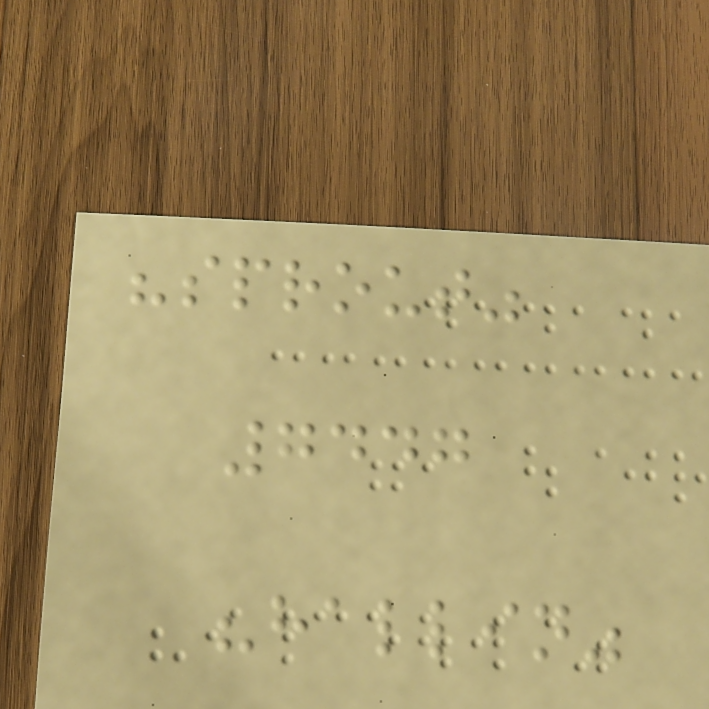"sprout"
7447
"hallin"
